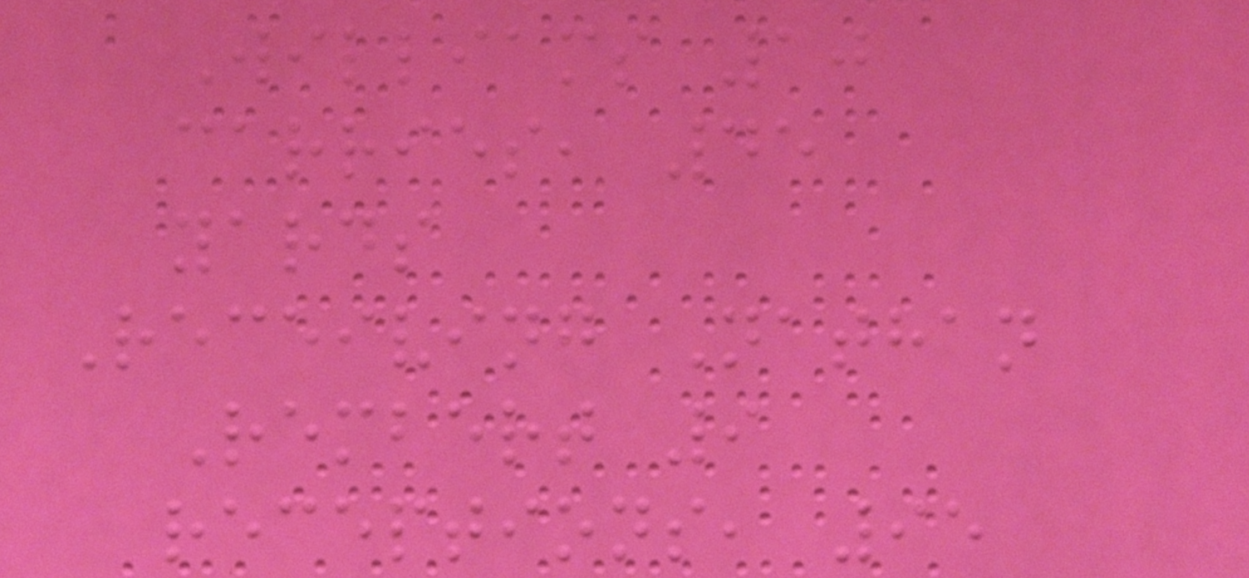Williams 10
carries, 45
yards
Receiving Nathan
Rembert 9
receptions, 95
